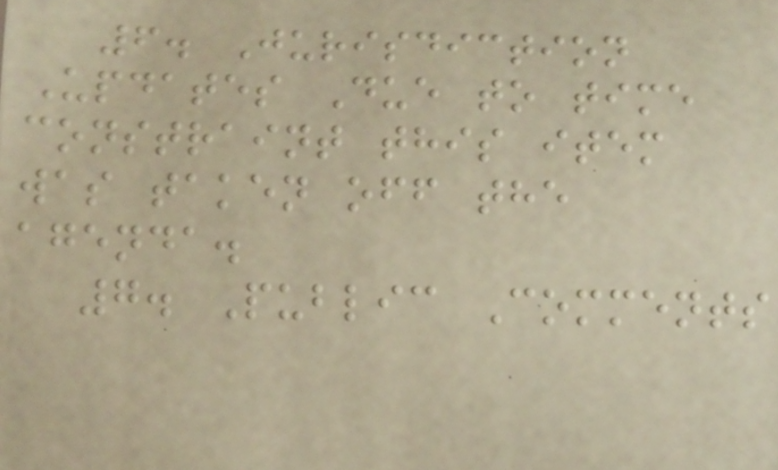6. Jurisdiction
Updates Due to time
constraint this item
was taken off the
agenda.
7. Public Comments
